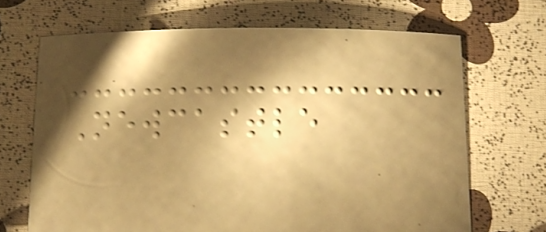Newcastle
